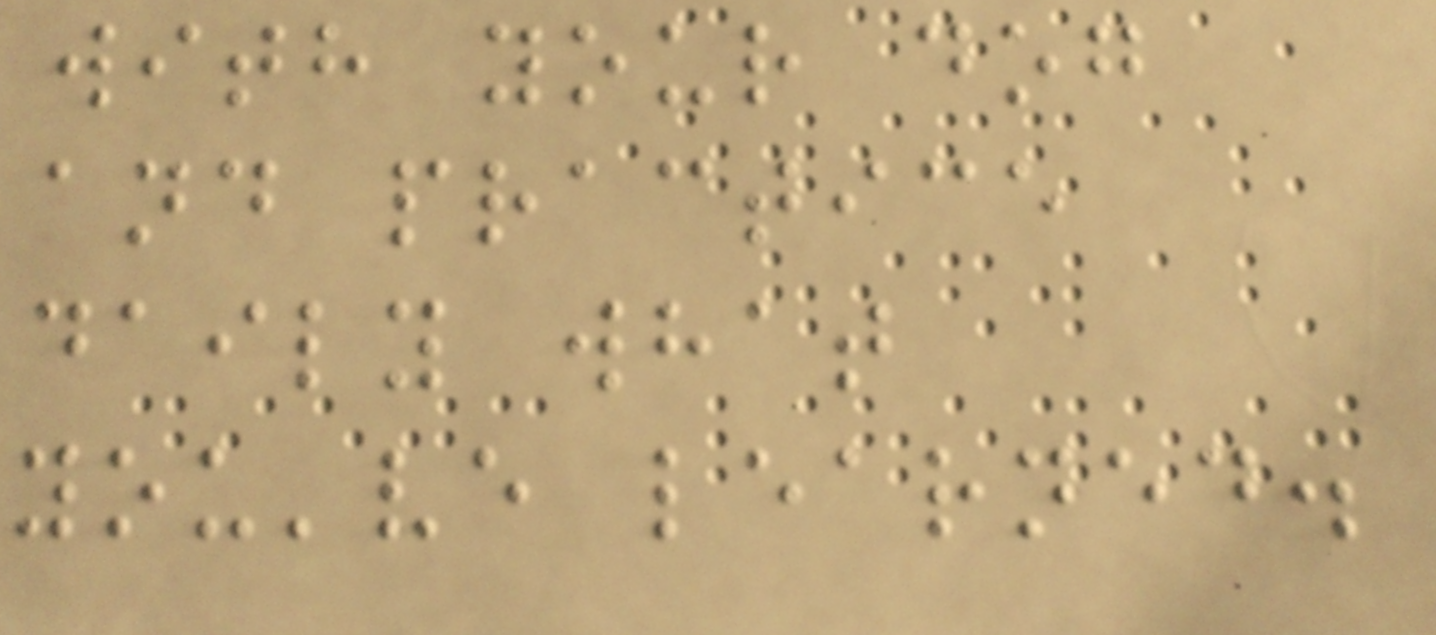with your dog
and practice
daily what
you've learned.
